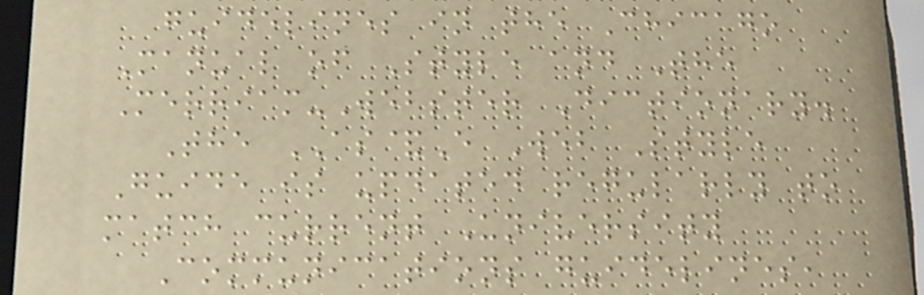guidelines in the Chicago
Manual of Style and The
Merriam-Webster Dictionary.
The AS&E Web Style
Guide is updated regularly to
match current University
Communications guidelines,
